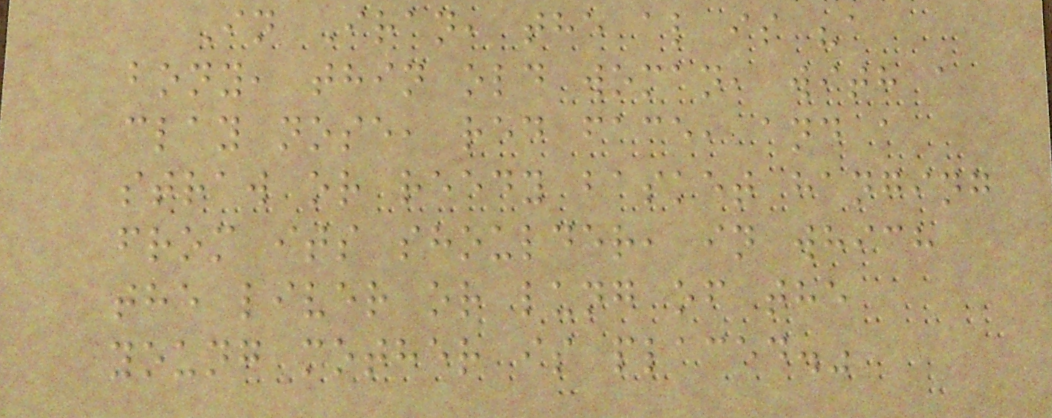In Iran, the al is "a
bony, thin old woman, with a
clay nose, red face, and a
straw or reedy basket hanging
from its shoulder, in which
the liver or lung of the
young mother is placed."
